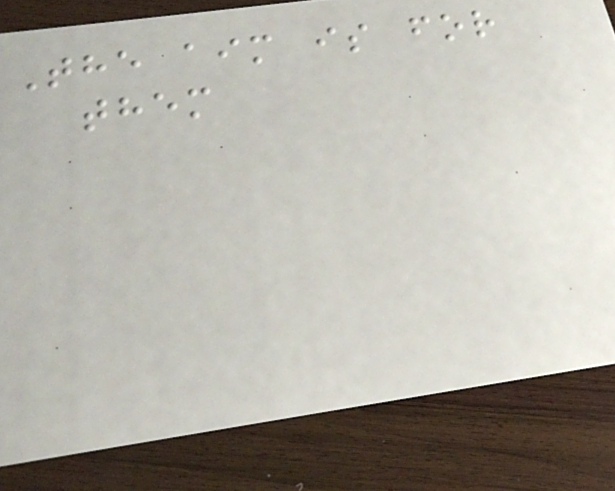The aim is for
them
